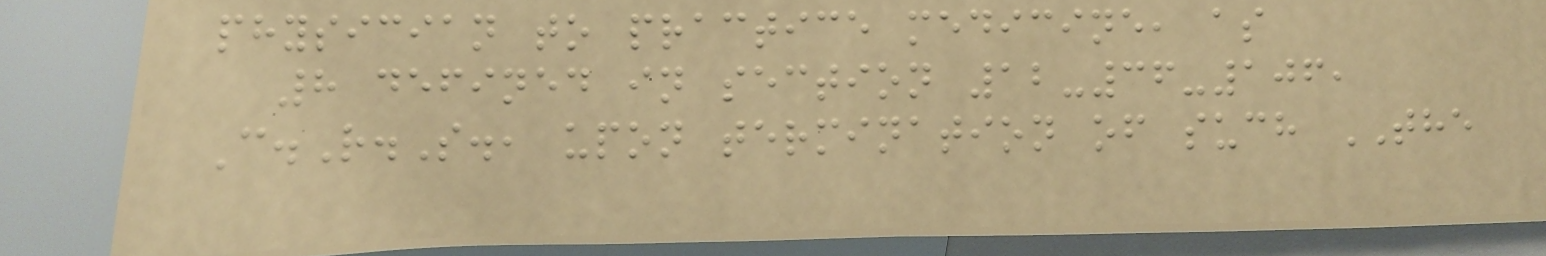physician to practice medicine, as
8 defined in section 12-36-106,
C.R.S., upon termination of such THE
